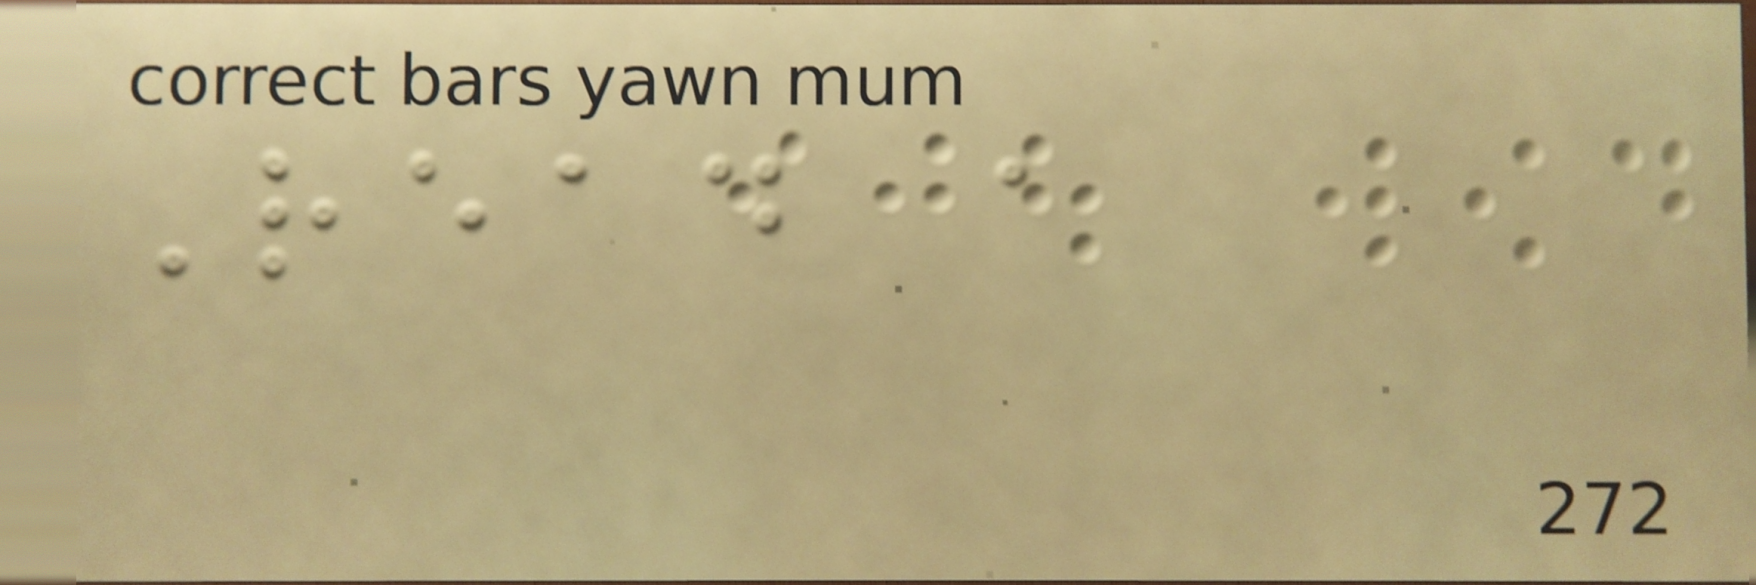Read a
